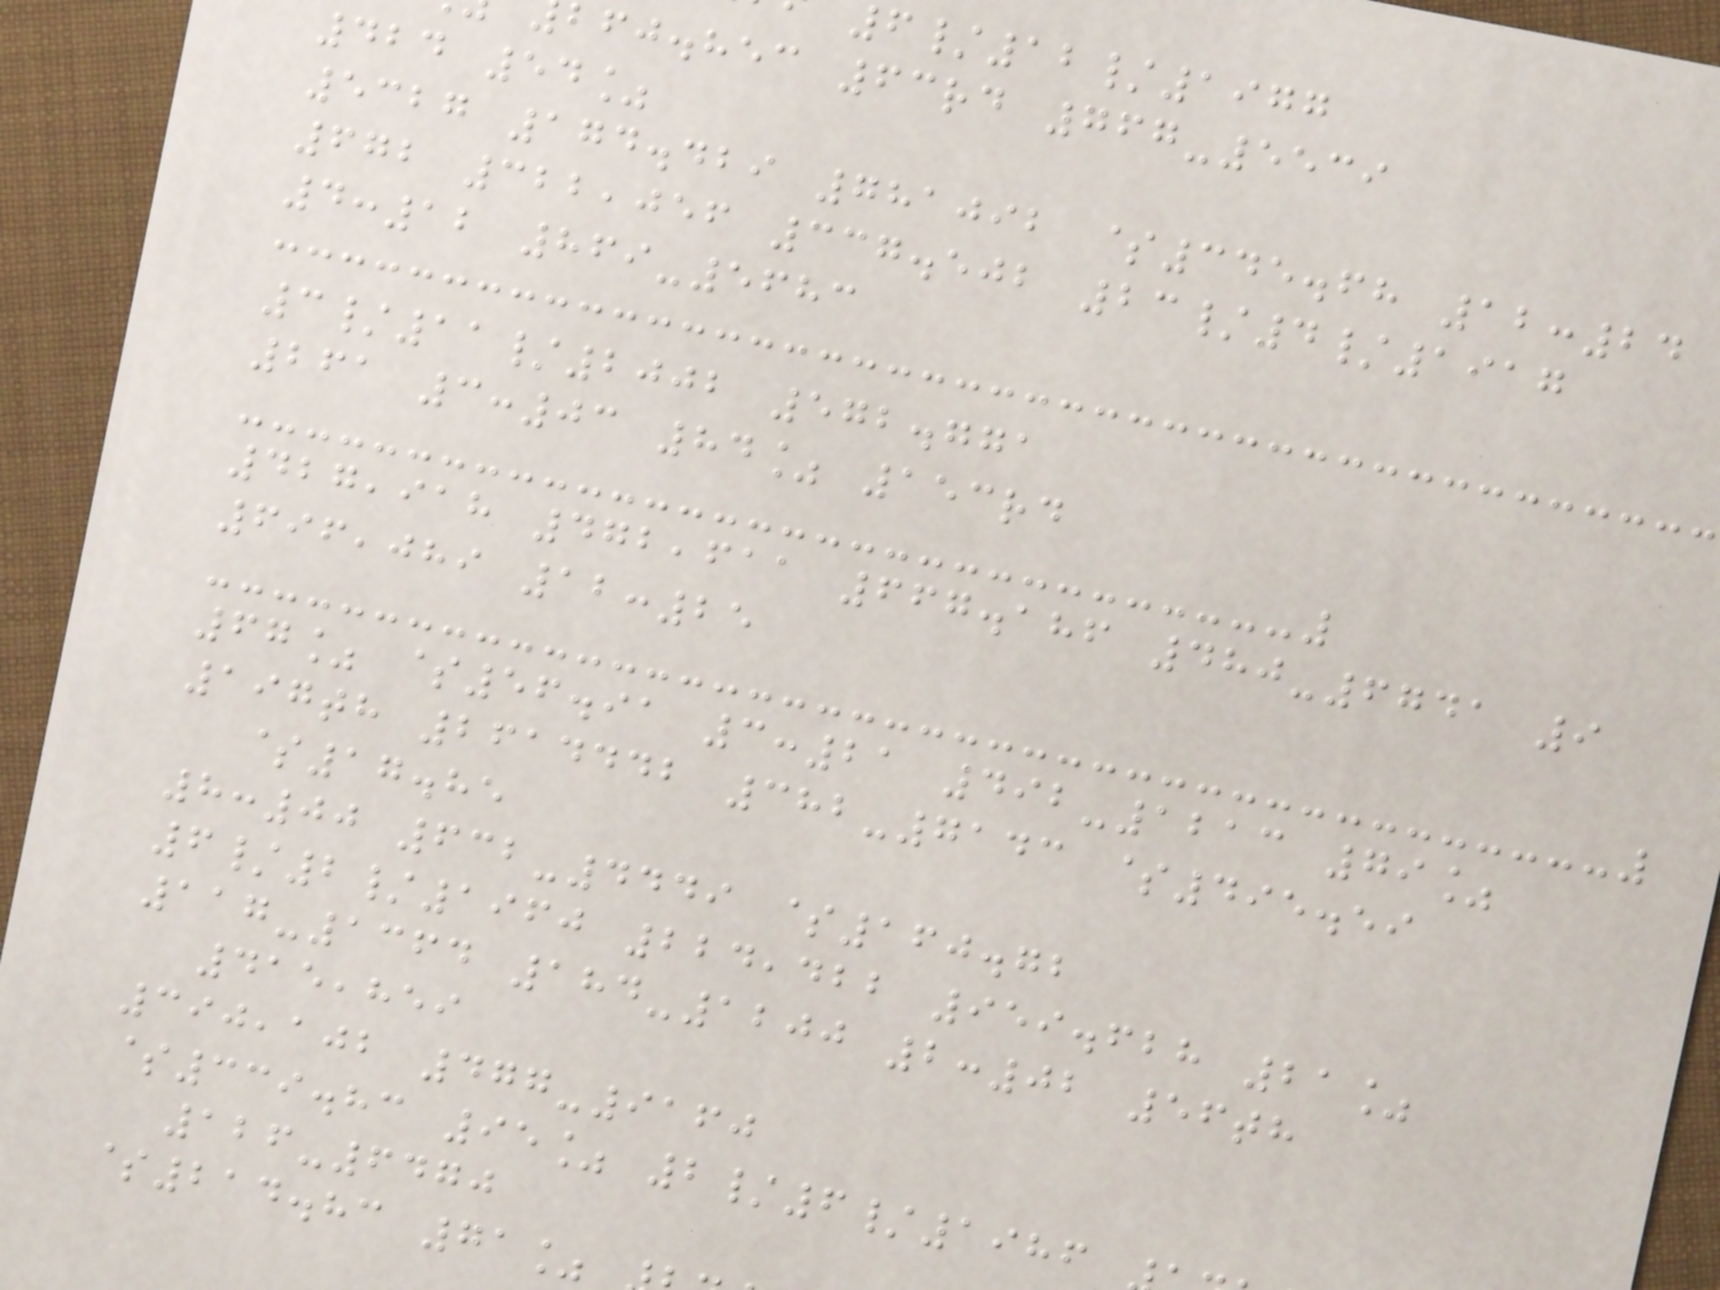6/12/1977
bfj.hec 63rd 767-5539
424 54%
5327 174.429 781092 $345.68 12:24
672 322,056 337.502 23/4/1917
4:12 869-5683
3/11/2002 572.771
261 3:03 84% 153rd
427,918 472,611 667.186 480-6741 9
696,089 12:25
67% $56.91 3:21 492-1213 79%
197th 2614442 382-7143 $495.59
$17.85
8:00 632-4449 $160.72
6/2/1960 224,422 959.628 21%
117-1364 184-1200 2:02 56th
415,859
390,102 477-9160
$339.83 95% 2/6/1986
126-6470
$214.83 71%
